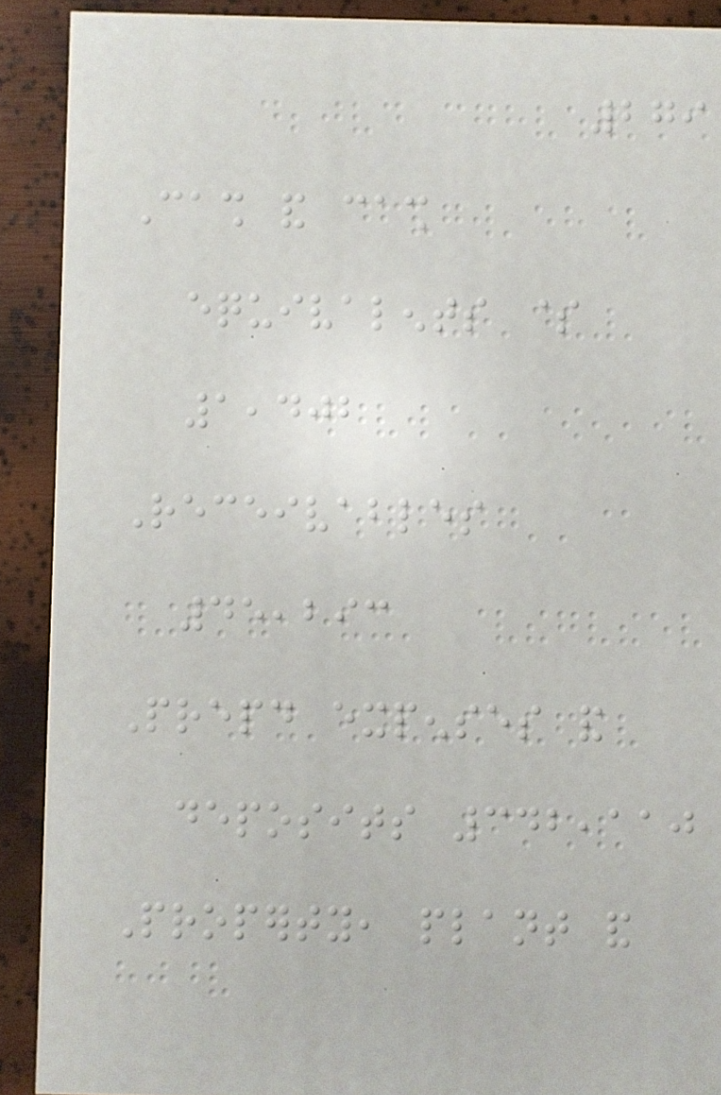279
Cash and cash
equivalents $
1,402
Receivables
45,293
Prepaid expenses and
deposits 342,110
Property, plant and
